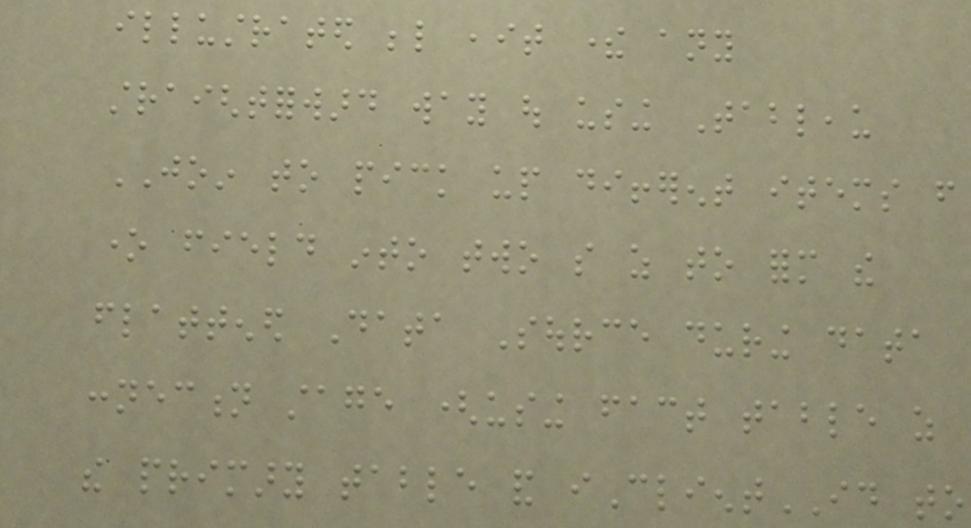illustrated below ,it there any
straightforward way out using Tableau
JOIN to pick up different items from
one field into two so as to form the
flattened Data Source during data
connection stage (using fact table as
the primary table and iClientID to
